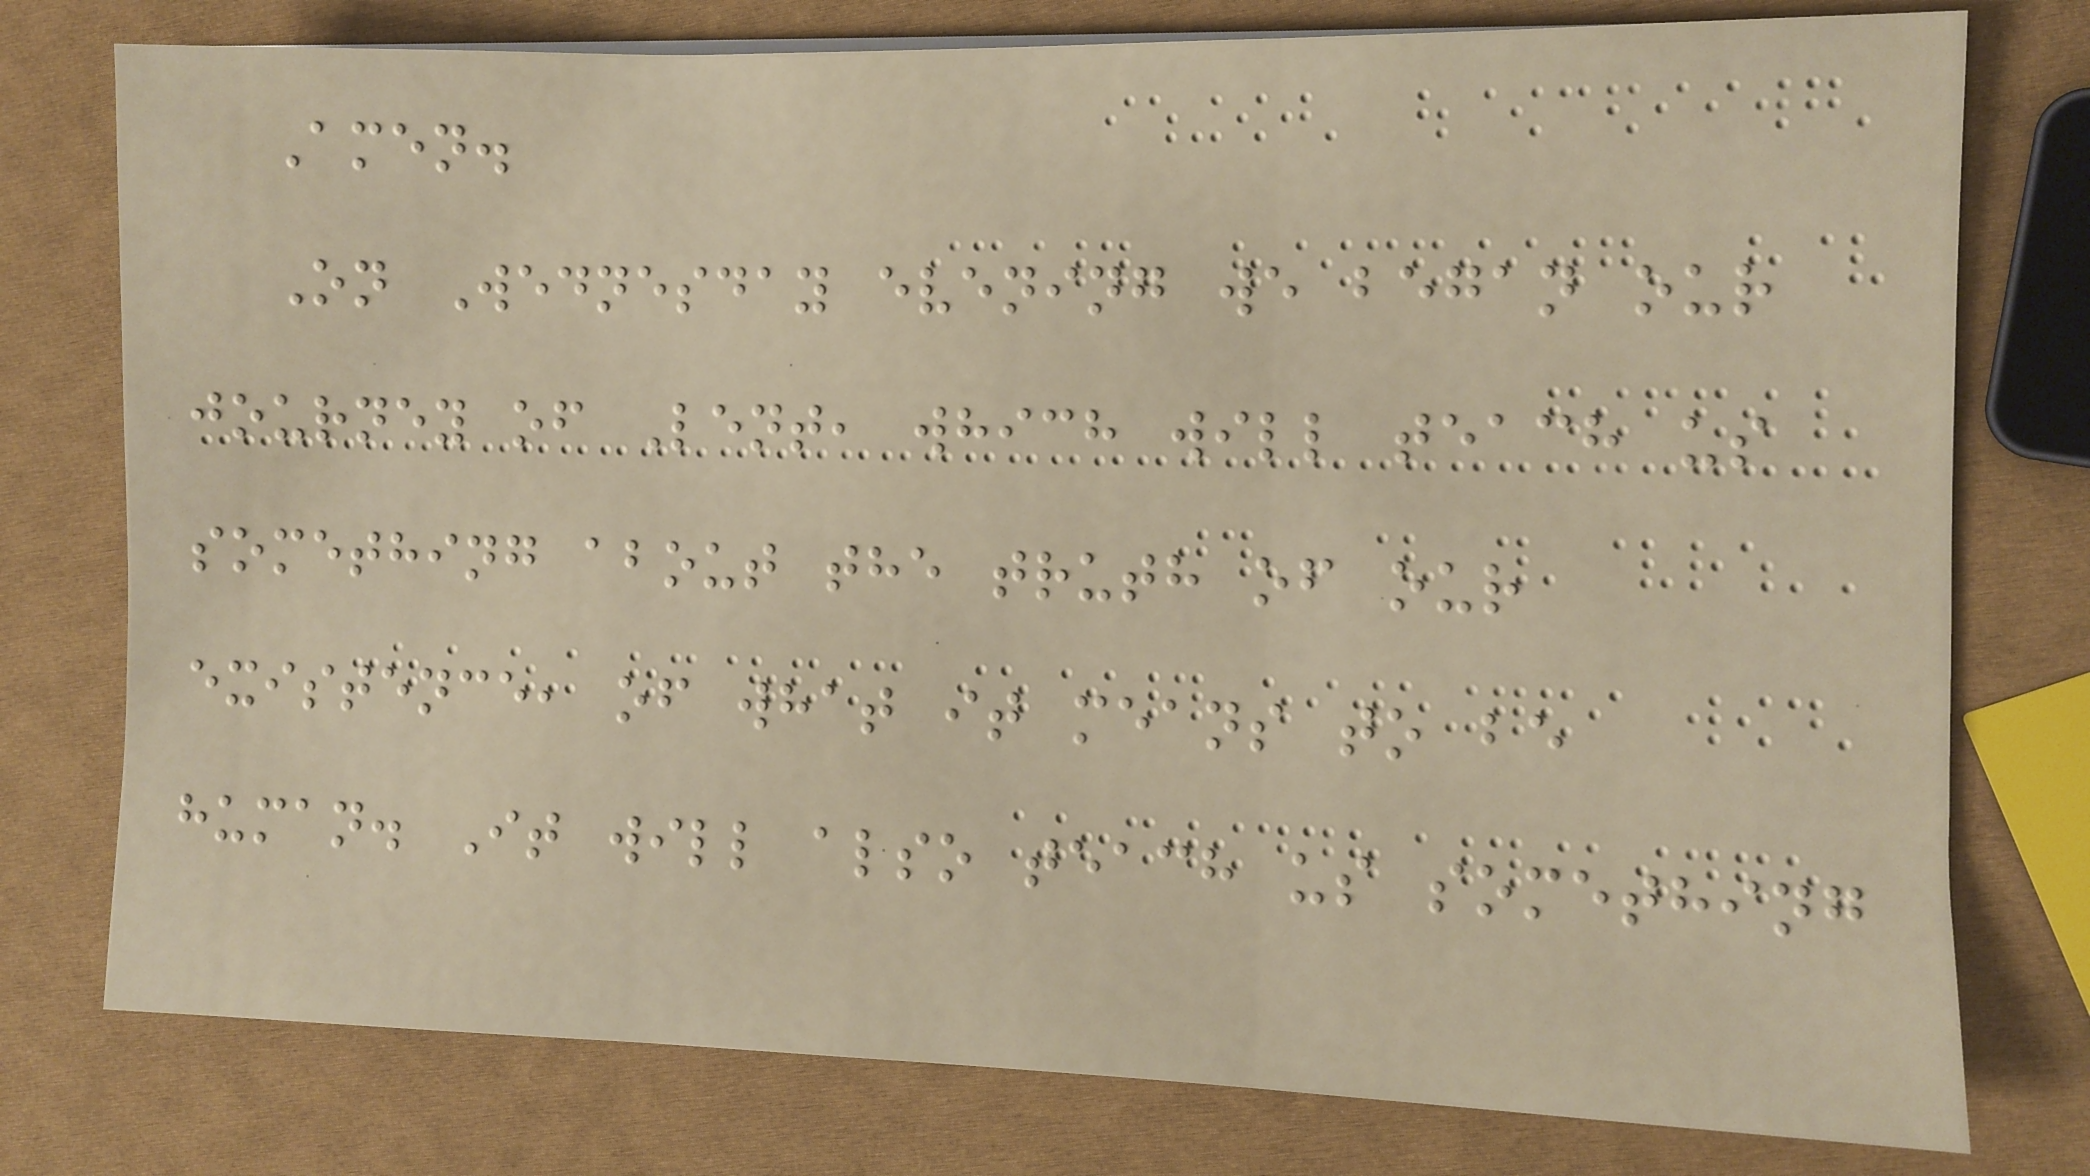Amen.
On Wednesday evening we began our
journey of Lent, which will teach us
something about the truth of our
existence, of what it means to be
human. It will also teach us something
